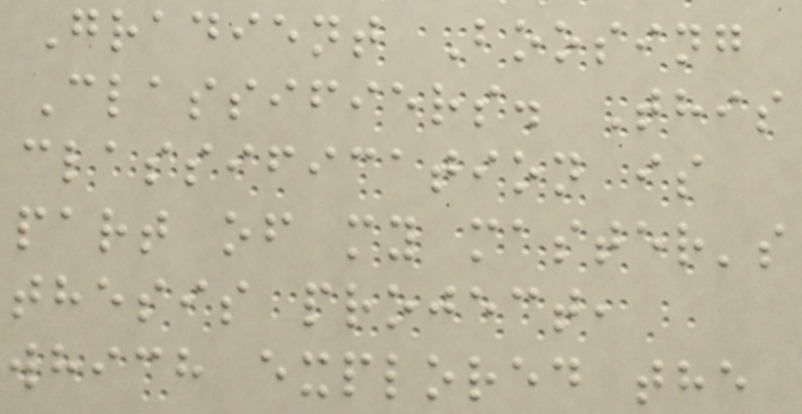Gradient Boosing
Classifiers. This
classification is
part of my master's
thesis project,
which explored the
